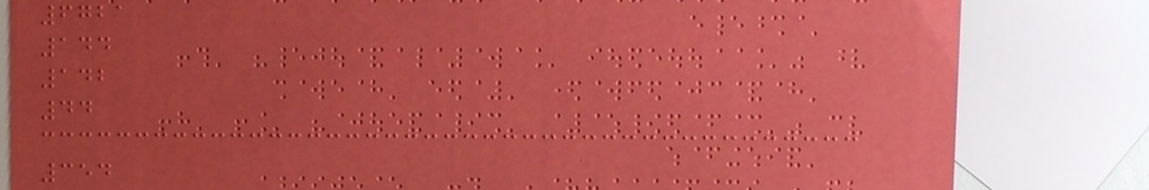6721
144
142
44
354
